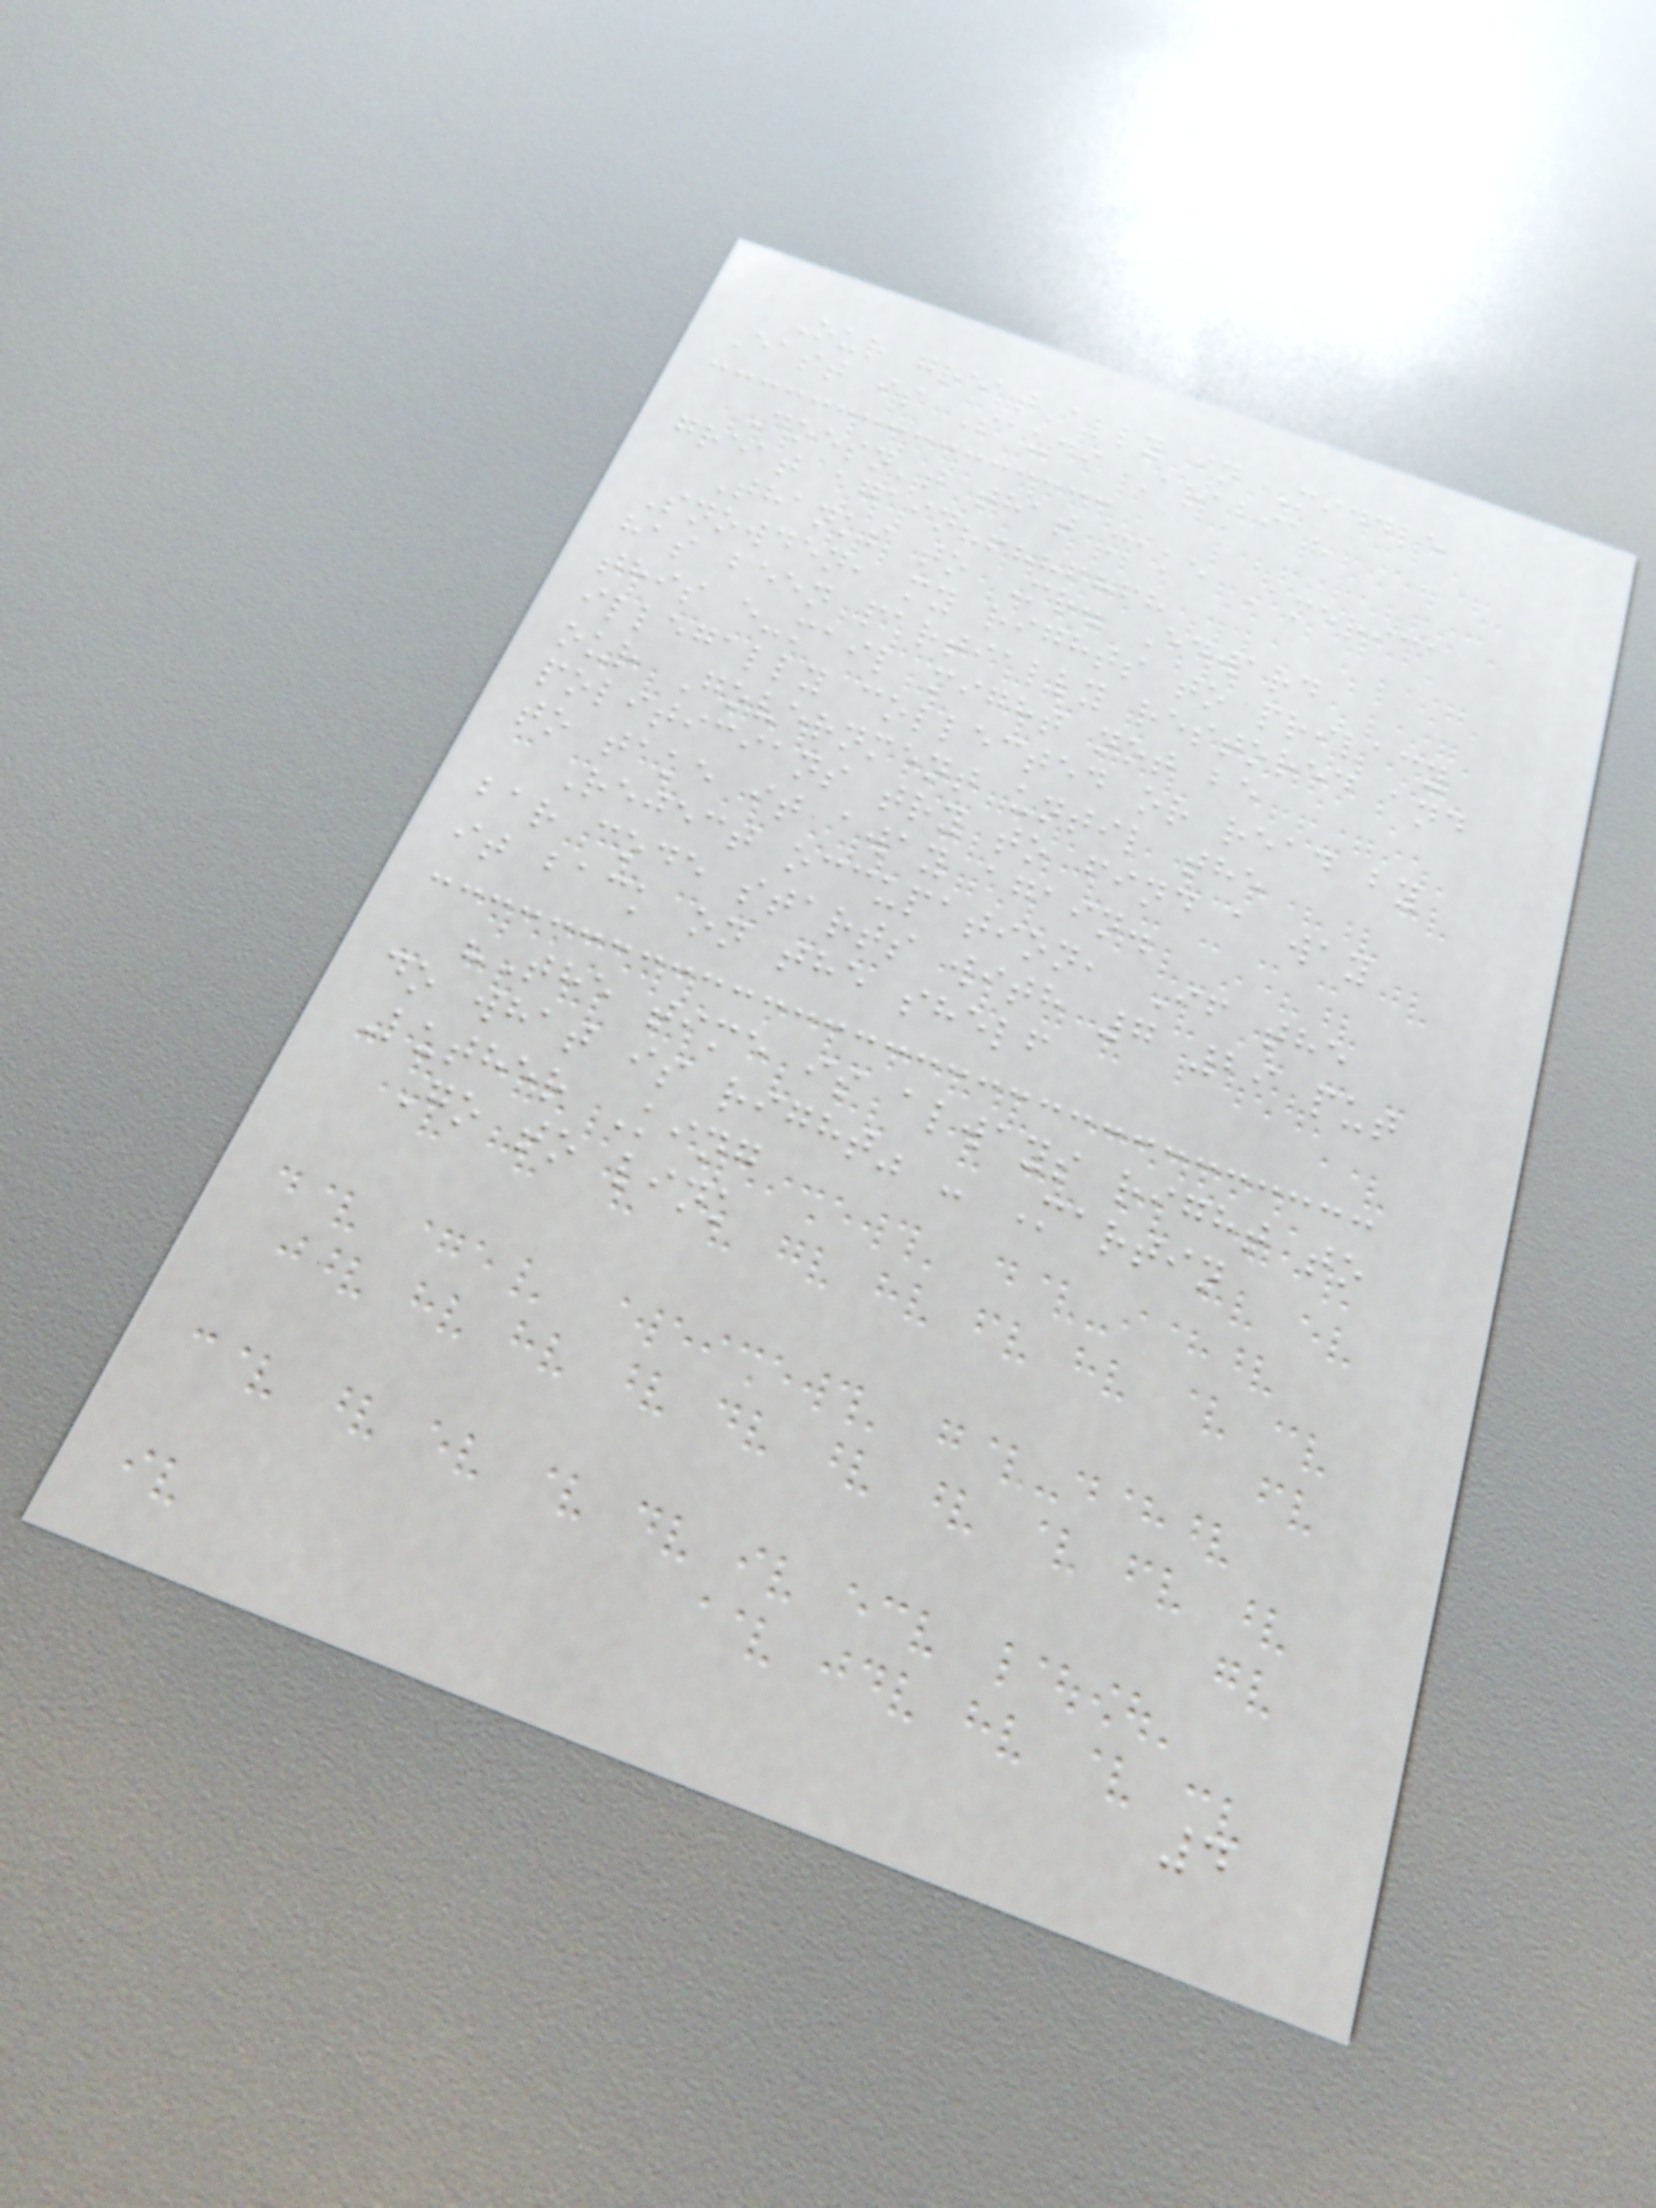Our great ally in Middle
East is Saudi Arabia?
Doesn't that make America
great again?!??!?!?
Thanks to Mr. Edward
Snowden, my rights to privacy
has been partially restored and
this e-mail might not be
illegally collected or read by
our Government until the
politicians try to find a way
to take it away again.
Reject occupation, If the
bar code starts with 7 29 put
it back on the shelf
"The time is always right to
do what is right" - Martin
Luther King
Go to link
4
